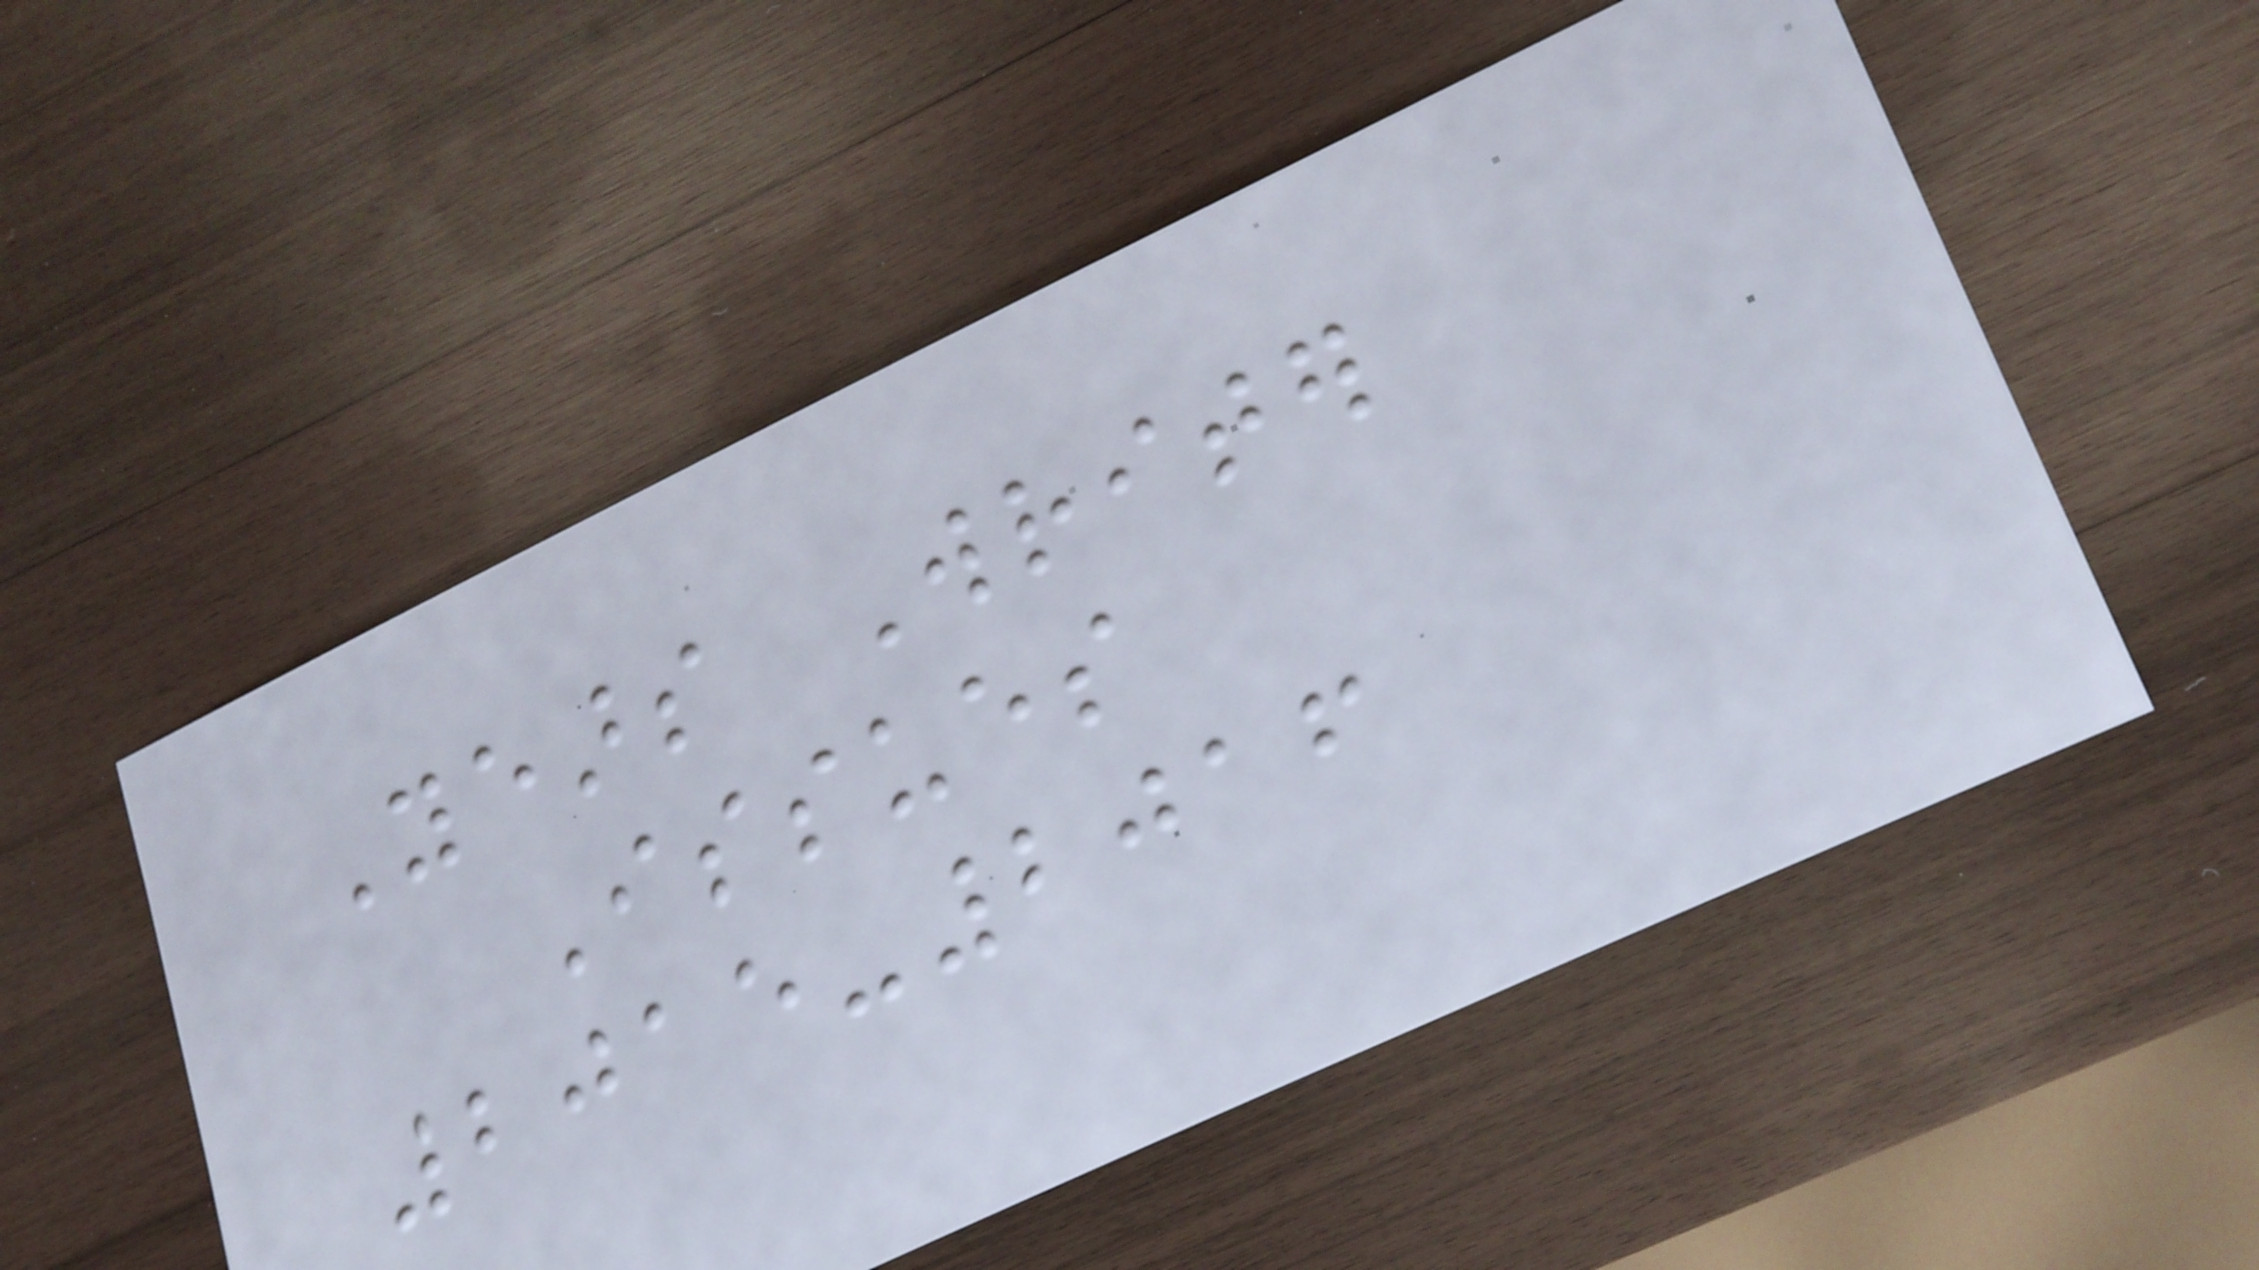Years Writer
Issues
2015-2016
